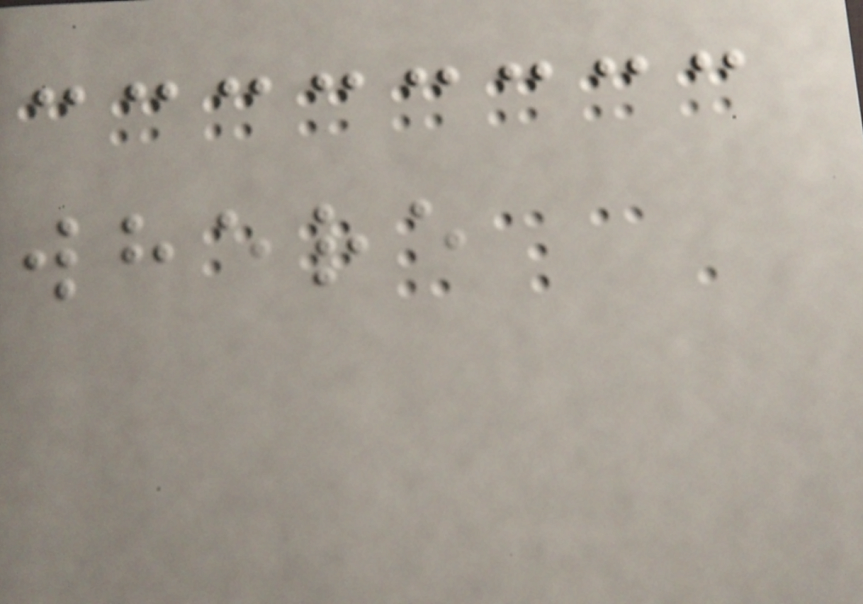where
